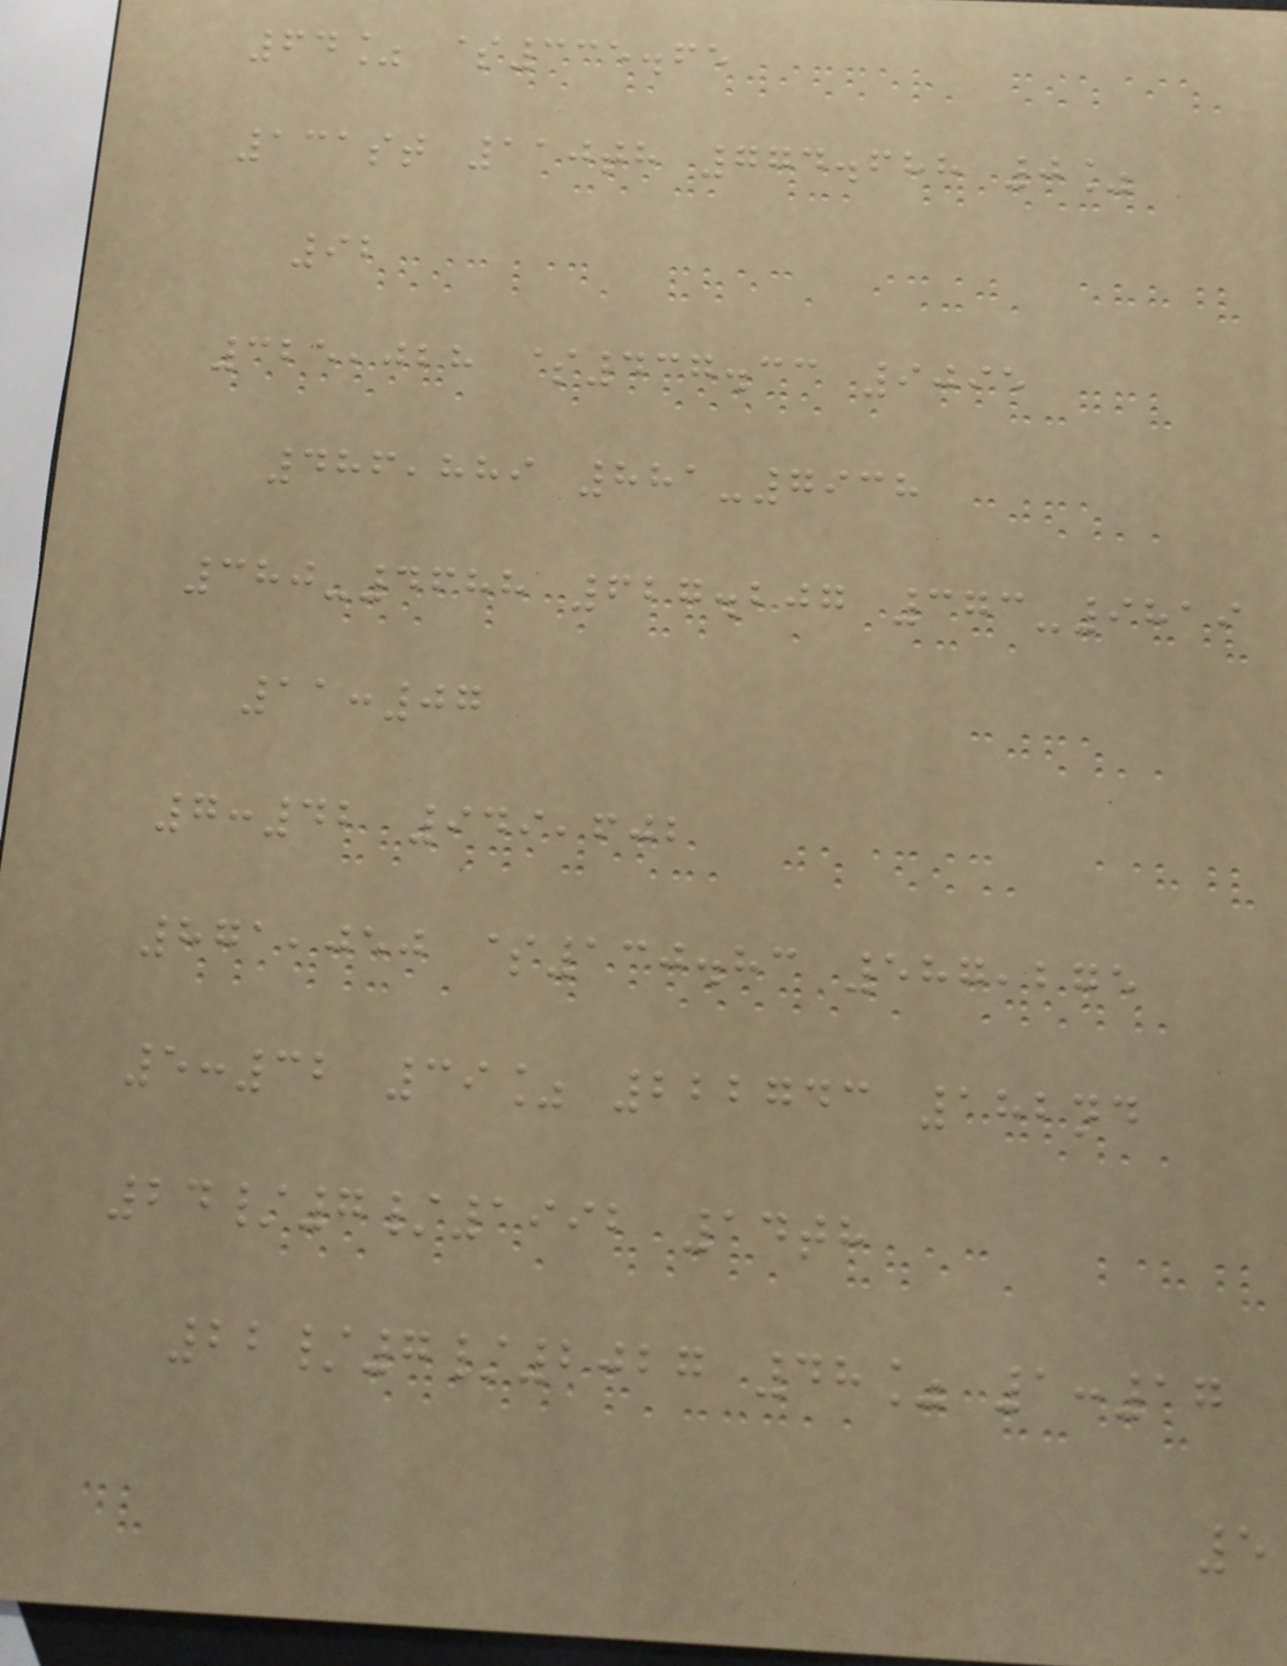64% $335.65
131st 110th 774.688 0%
92
325,028 $437.33 9095
486,889 881-7938
380-4688 627.207 373-9819
11:07
7:42 949,602
871,050 $130.83 587,275
5:32 39% 222743 182nd
24/7/1992 14th
22/7/2027 48% 1:17
5
